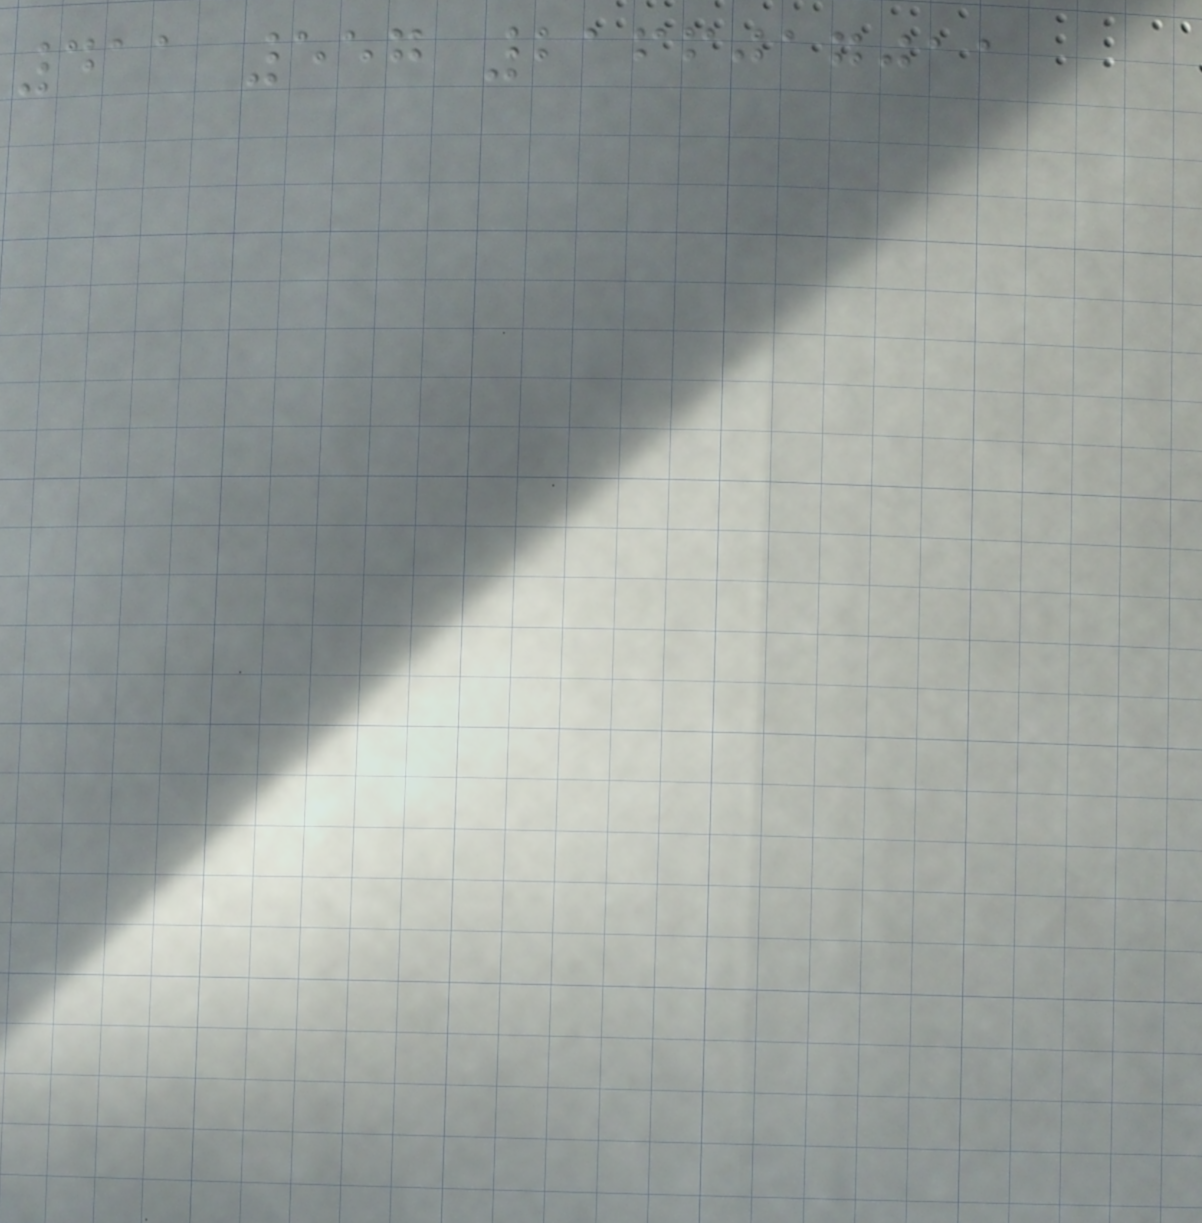411 557 2166017011
